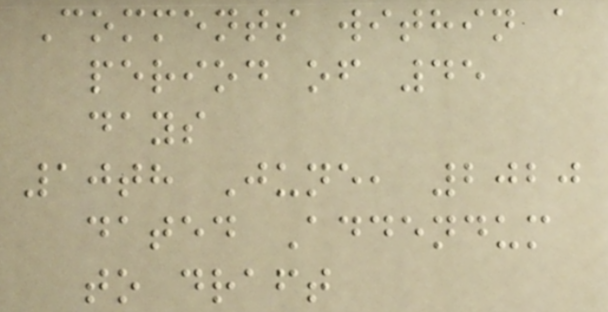Comments within a
period of 45
days
10th June, 2020
dated Addendum
to draft
